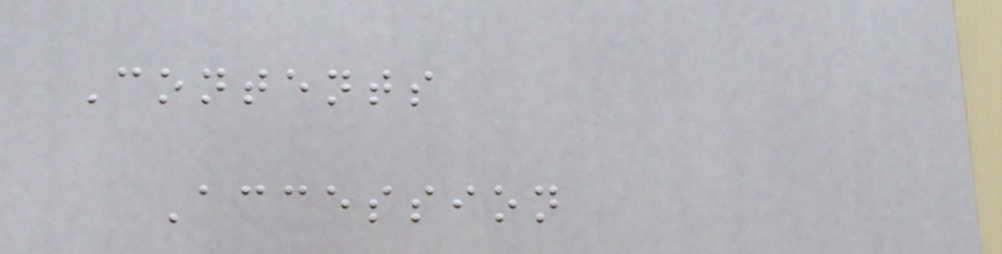Contents
Accession
